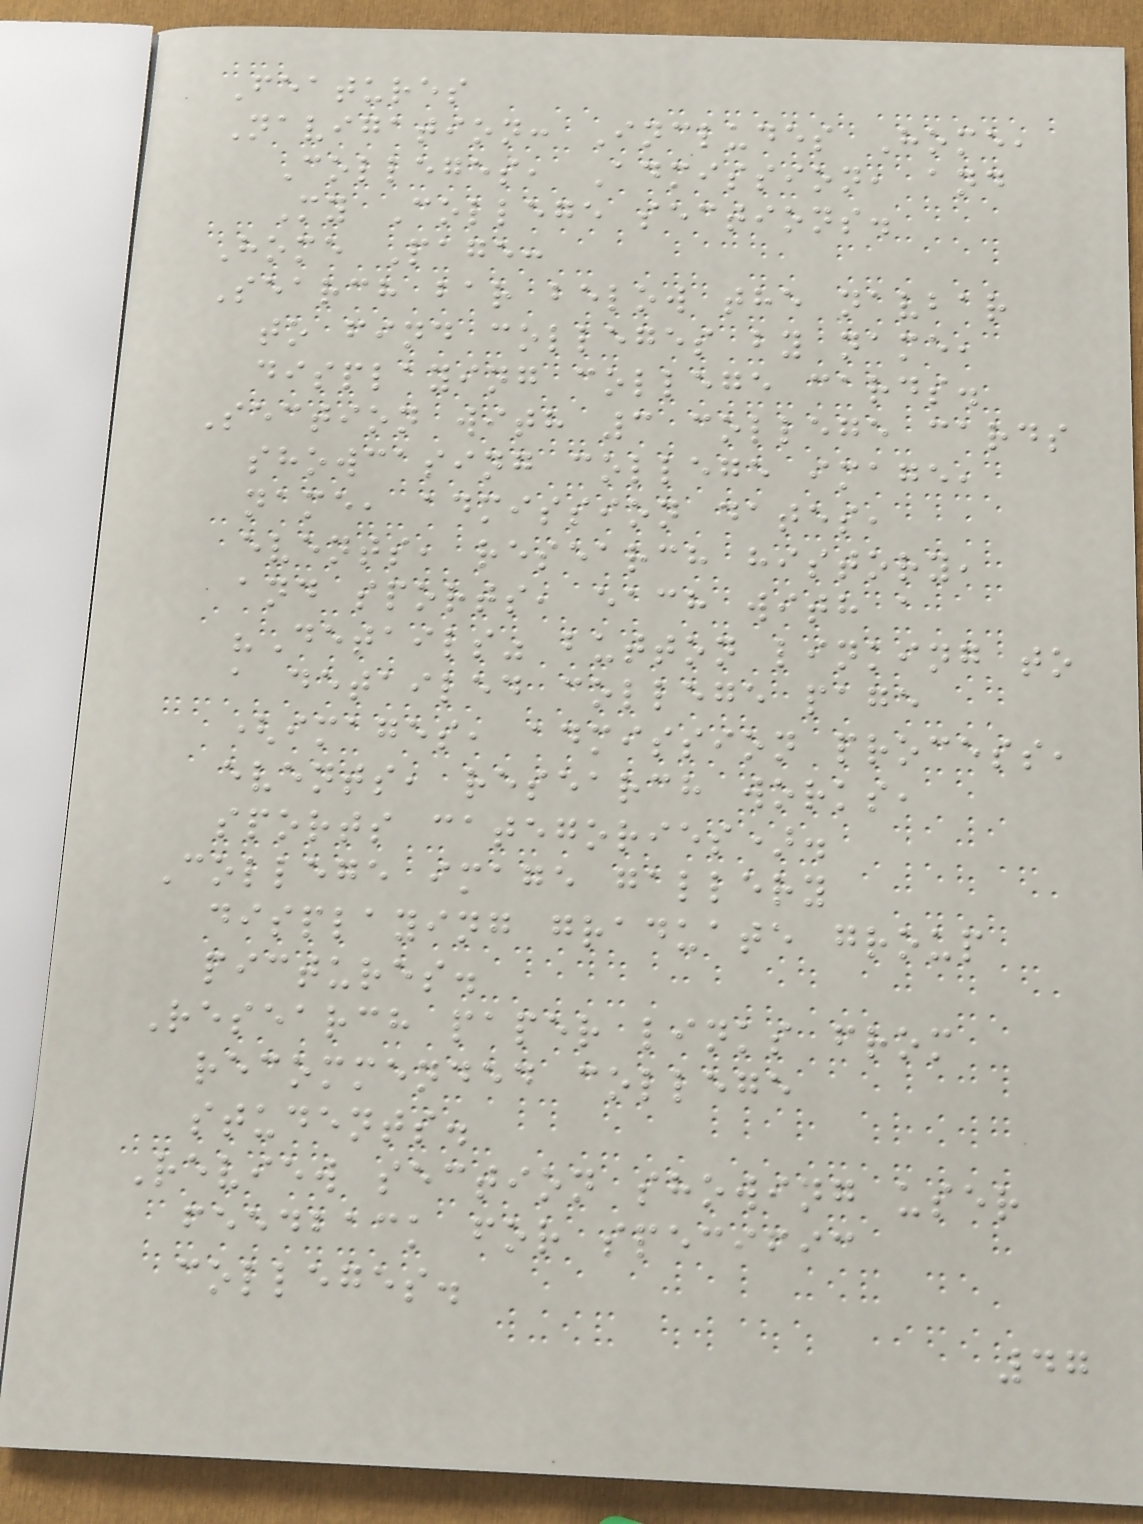Features
Navigation: Includes Home,
Colleges, Admission, and
My College sections.
Home Page:
Search bar below the navbar
to find colleges by name,
displaying college cards.
Section with 3 college cards
showcasing college image,
name, admission dates,
events, research history,
and sports, each with a
"Details" button linking to
a detailed college page
(images, admission process,
events, research works,
sports categories).
College image gallery
displaying graduate group
pictures.
Research paper links from
recommended college
students.
Review section showing user
feedback for specific
colleges.
47
